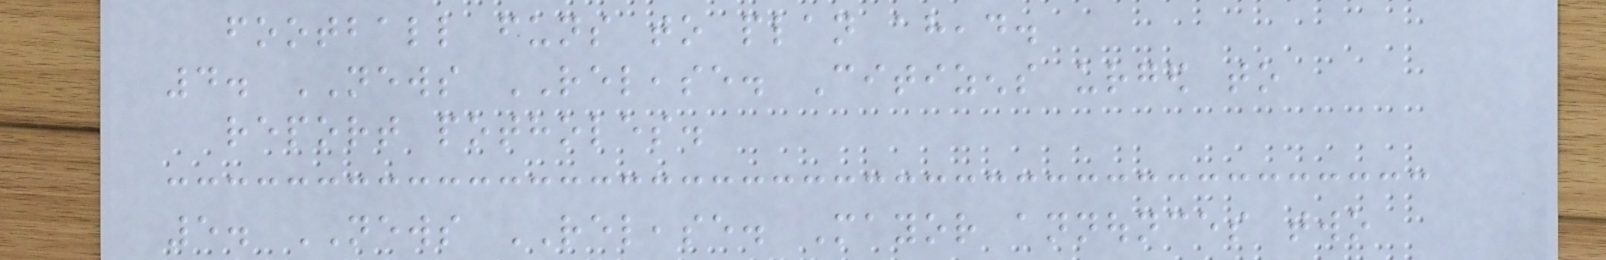football funs to plan ahead.
4. NEWS RELEASE. Citizens urged to
report potholes.
5. NEWS RELEASE. Mayor announces two
